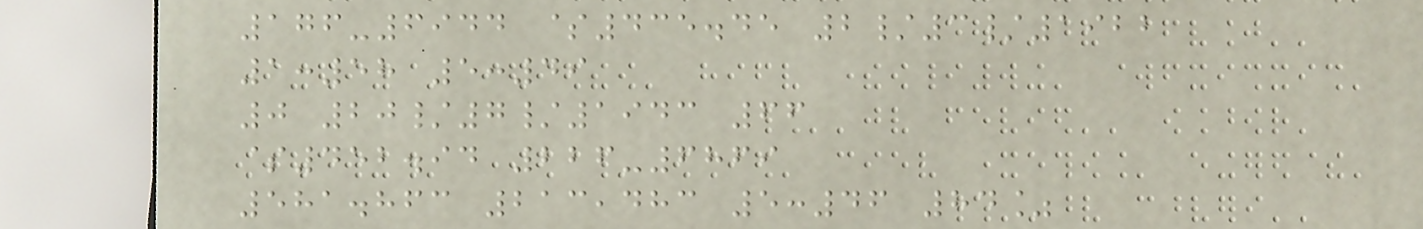176-6944 $435.45 2/3/1922
1:58 5:49
0 20/7/1943 66
$452.94 226-6869
581.863 213,483 5:46 84%
